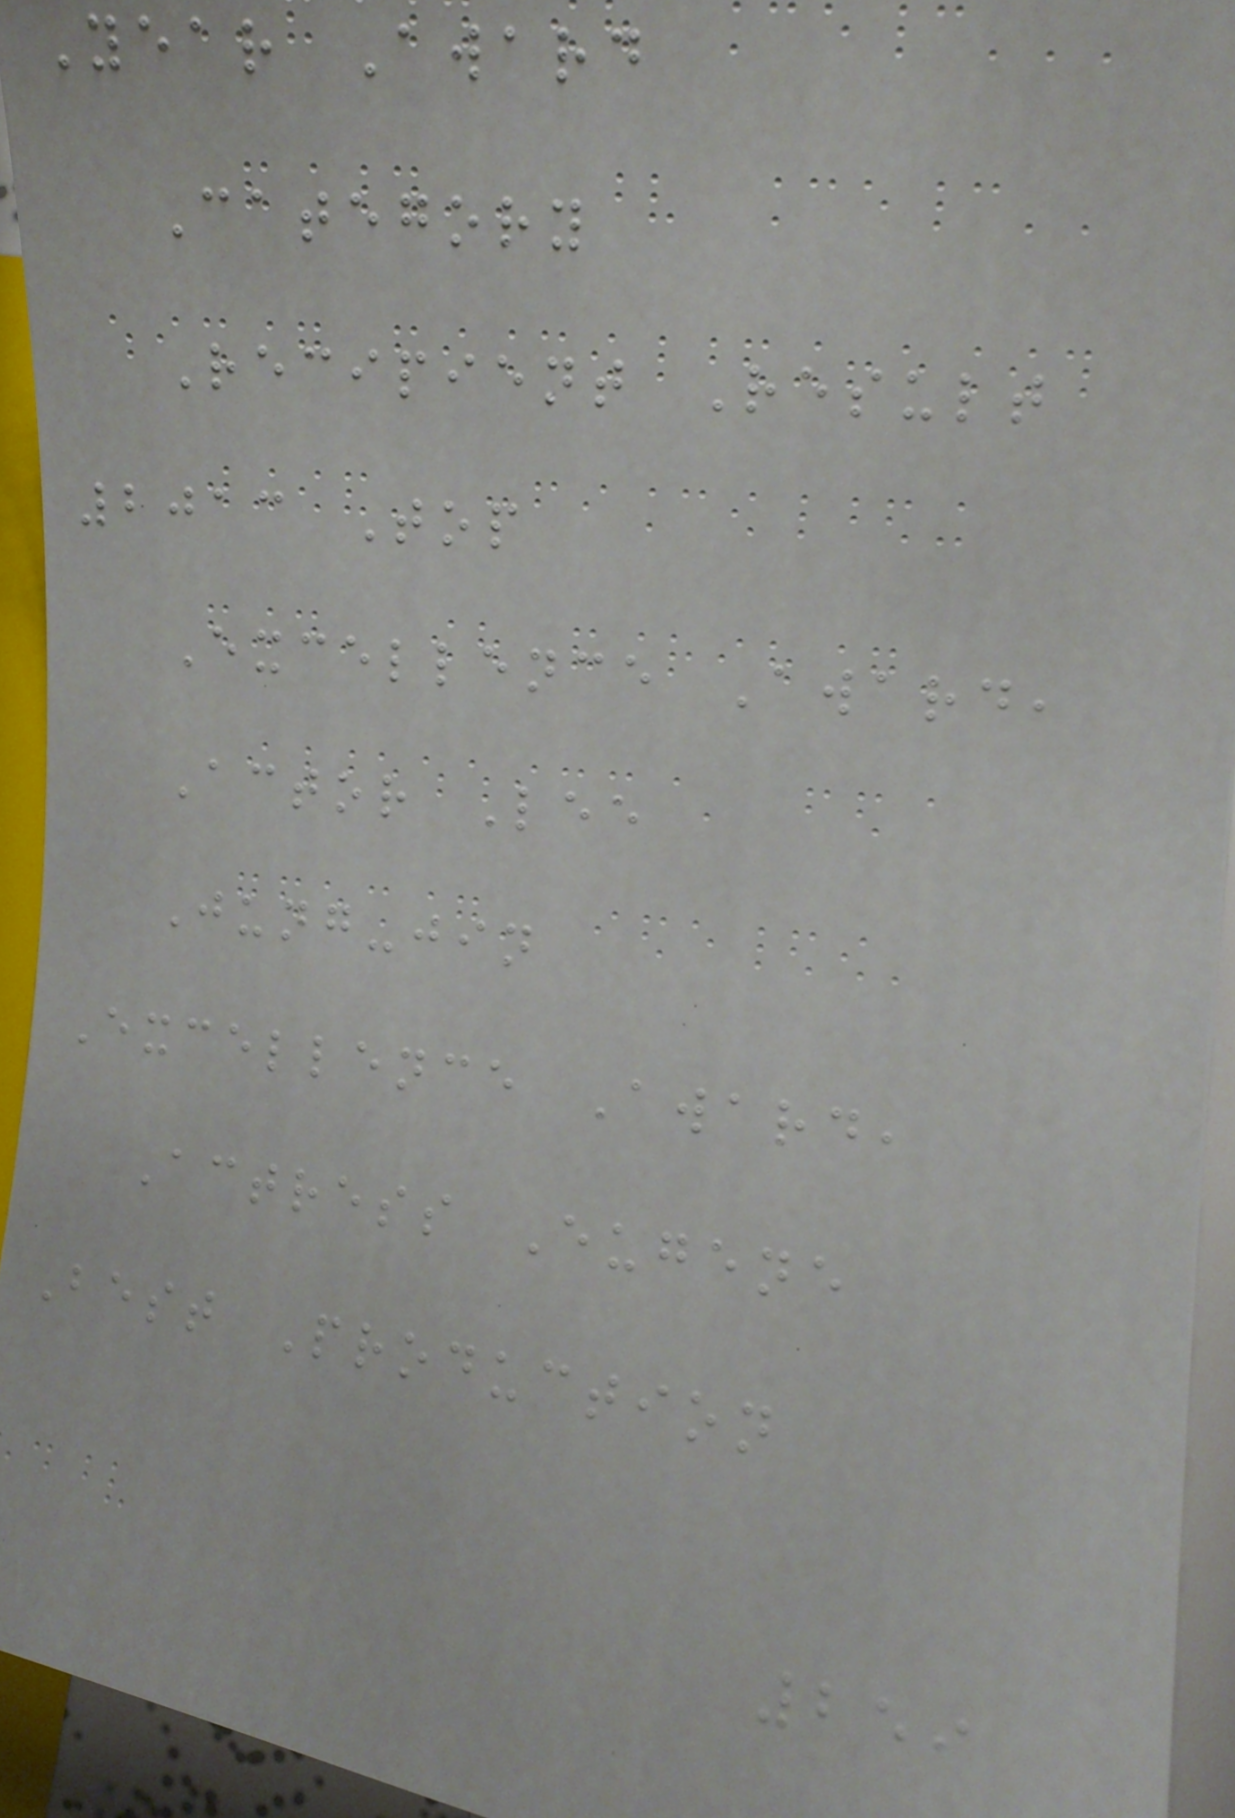Year Award
Category
Recipient Result
2013 Top
Excellence Award,
Actor Lee
Jung-jin
Excellence Award,
Actress Eugene
Best Production
259
